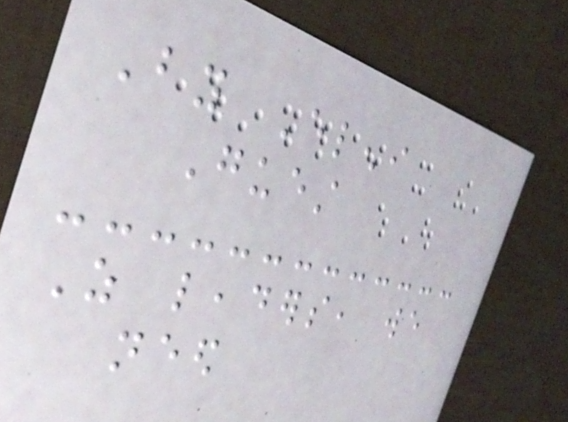By Eleni
Guest
As leaders, we
need
